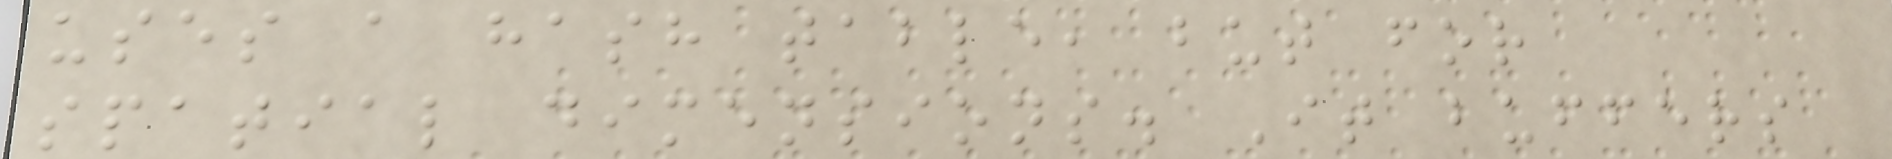uses a hash table, but for
spatial dimensions. It buffers
